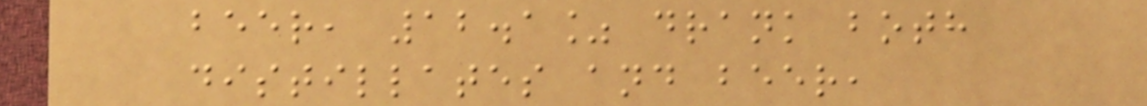beer, 12.1% drank both
distillates and beer,
